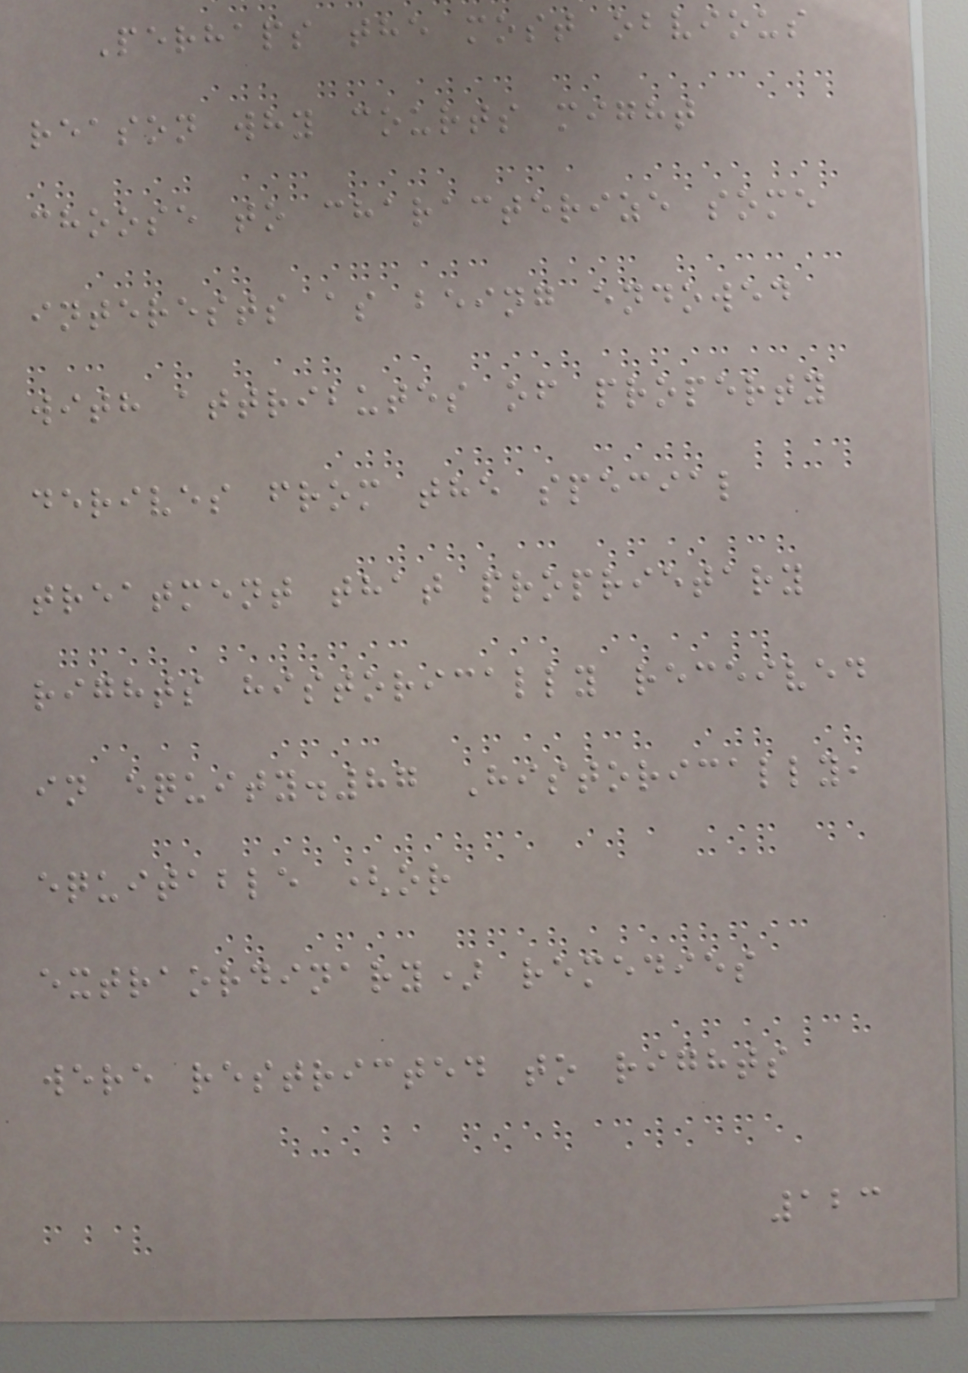Perhaps the most obvious
reason why courts might
choose to characterize some
interests as being endowed
with attributes of property
derives from the special
treatment that proprietary
rights historically received
in equity.87 Historically,
equitable (or
extraordinary) remedies
were restricted to rights
123
